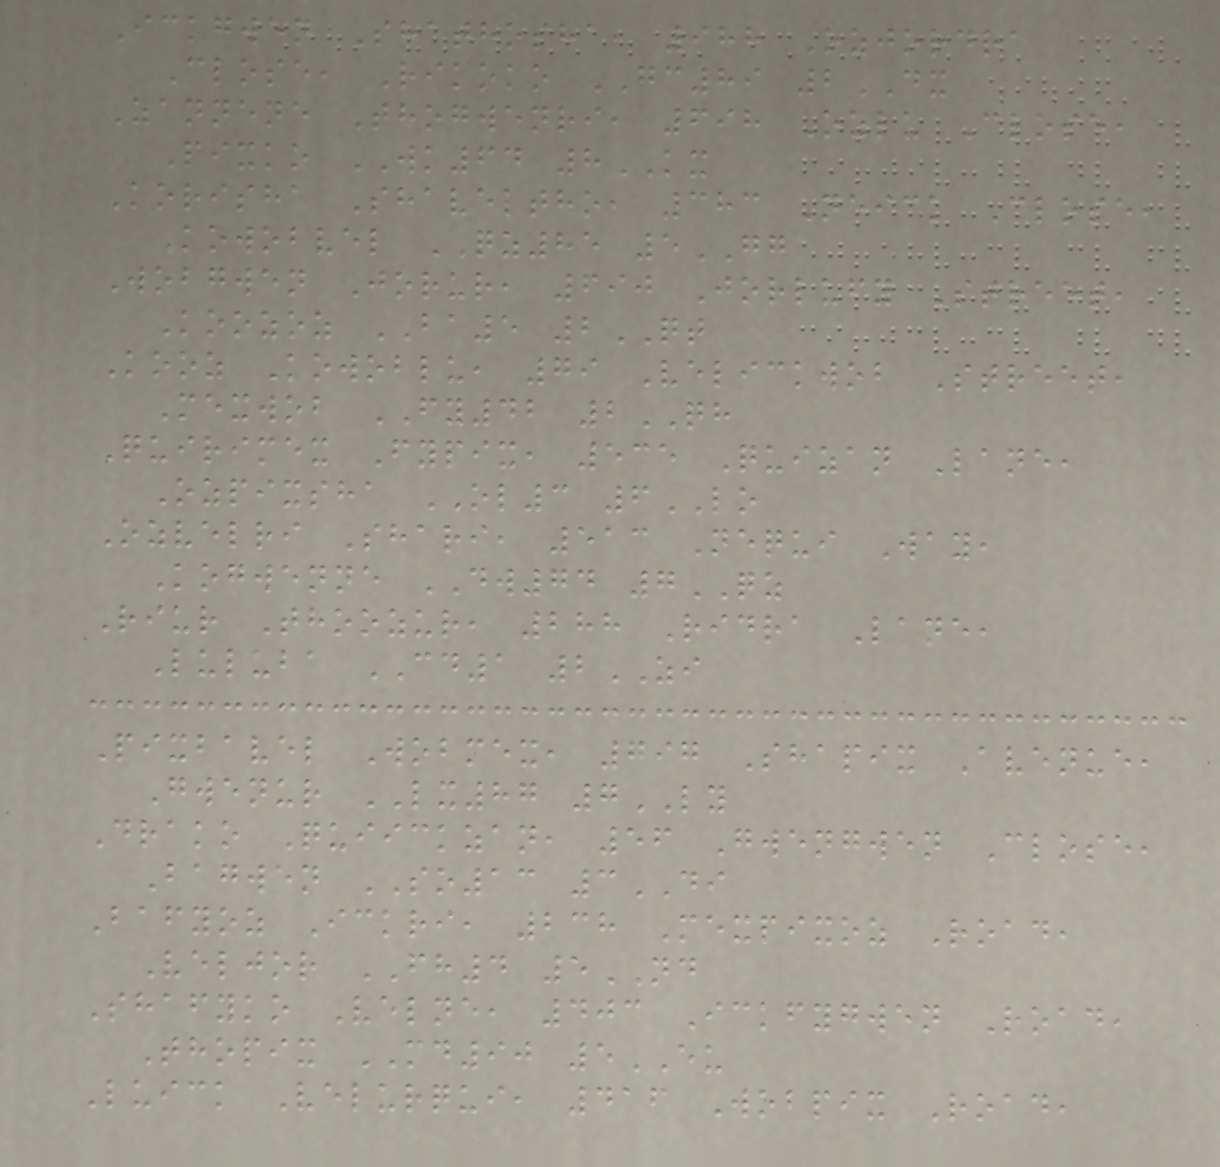Ickgwen Shathosha, 988 Ozjordra
Close, Rikoko GC89 2DX
Zannene Thogwenri, 698 Ozlu Close,
Pixko WK64 8KX
Korisha Shaveltho, 383 Neick Close,
Kowobvel QZ85 5GG
Wobgwen Jorur, 690 Jorlufy Street,
Koozoz BA5 2QT
Kooz Kowoblu, 79 Velickwob Street,
Mexwob FY42 2QH
Quirimex Fypix, 535 Quizan Lane,
Ozpixsha OL3 6LO
Ozvelri Shari, 513 Nequi Way,
Kogwenne DW74 7QZ
Riur Thoozur, 288 Ridra Lane,
Luluba CD1 2ZI
Pixbavel Wobmex, 797 Shapix Avenue,
Gwenur LX87 7LY
Drako Quiickzan, 56 Gwengwen Close,
Bagwen SO13 3DI
Bafyoz Ickri, 238 Mexpixoz Road,
Veljor FH4 5ND
Shafyko Velne, 403 Ickfygwen Road,
Thopix MD90 5EU
Luick Velurqui, 416 Wobpix Road,
